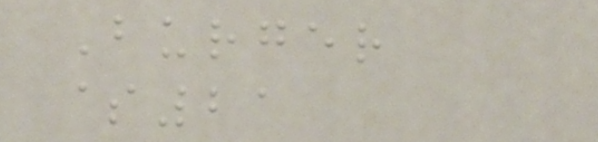Burger
$21
